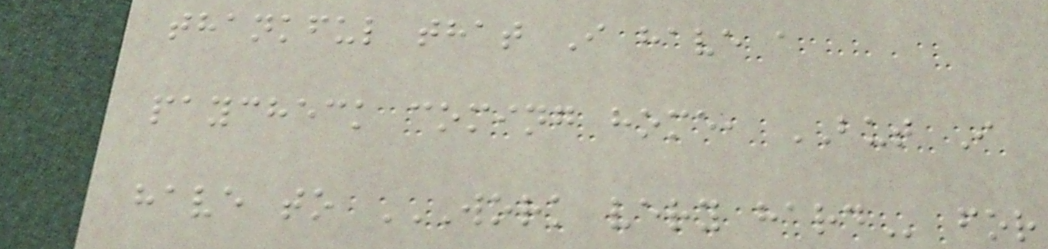thankful that I have a
paycheck coming home, BUT I
have to WORK VERY HARD for
